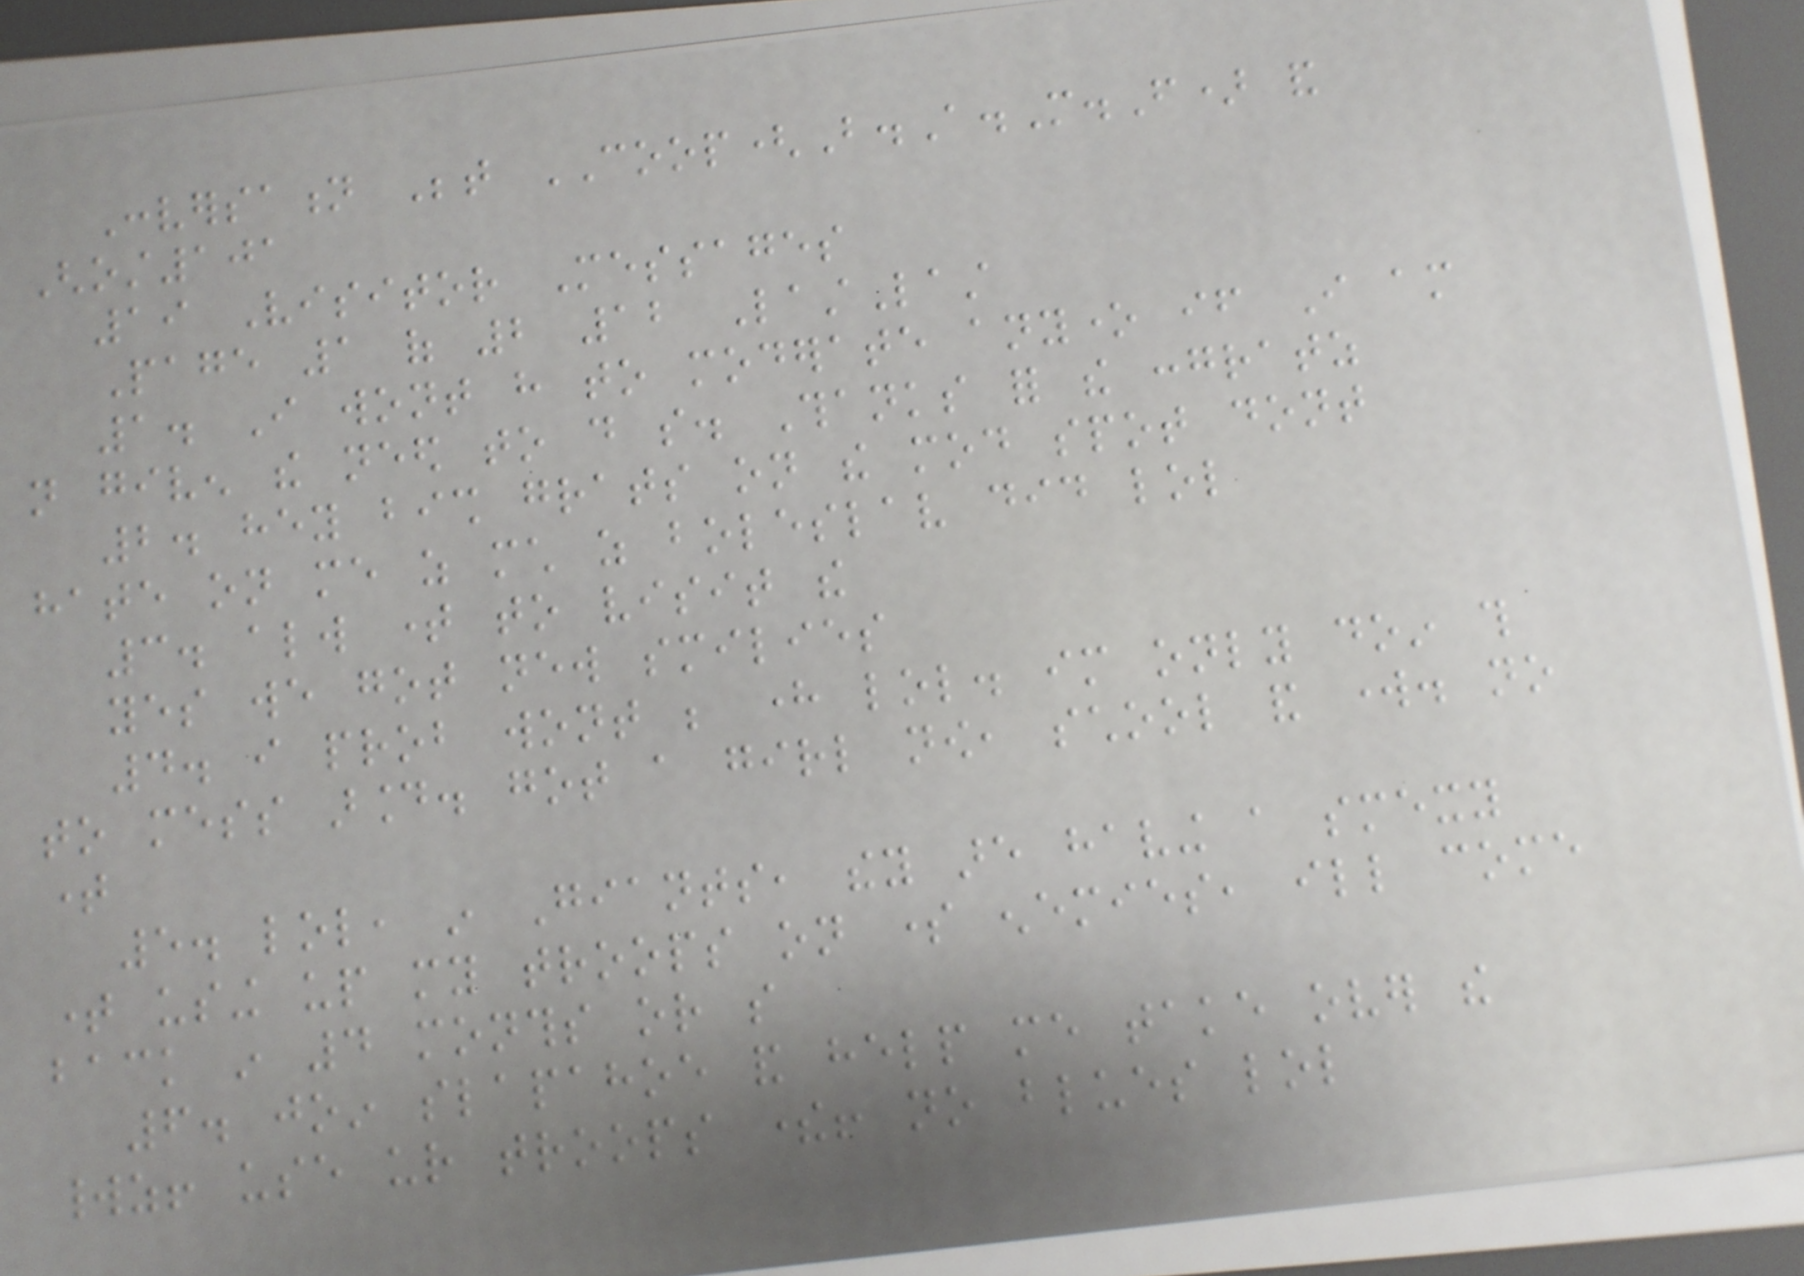Conversation Between COOP(B.A.M.F) and
Ghost101
19 Visitor Messages
Page 1 of 2 12 LastLast
1. I wont have to moderate anyone if I am
not given the need to do so. Thanks for the congratz
2. hey bish grats on the mod spot dont
hate on me as much as boleslav did lol
3. always time to visit the
yes we got new smilies
4. i prob wont be here lol. im only doin this
to mess around. got a girl now, school and work. no
time
5. lol, in Giants, they are having a smexy
time using up my troops on some enemies, ill come
back in 4 months or so
6. join slapahoe and help me take over the
worldz! use ur troops there! no blues lol
